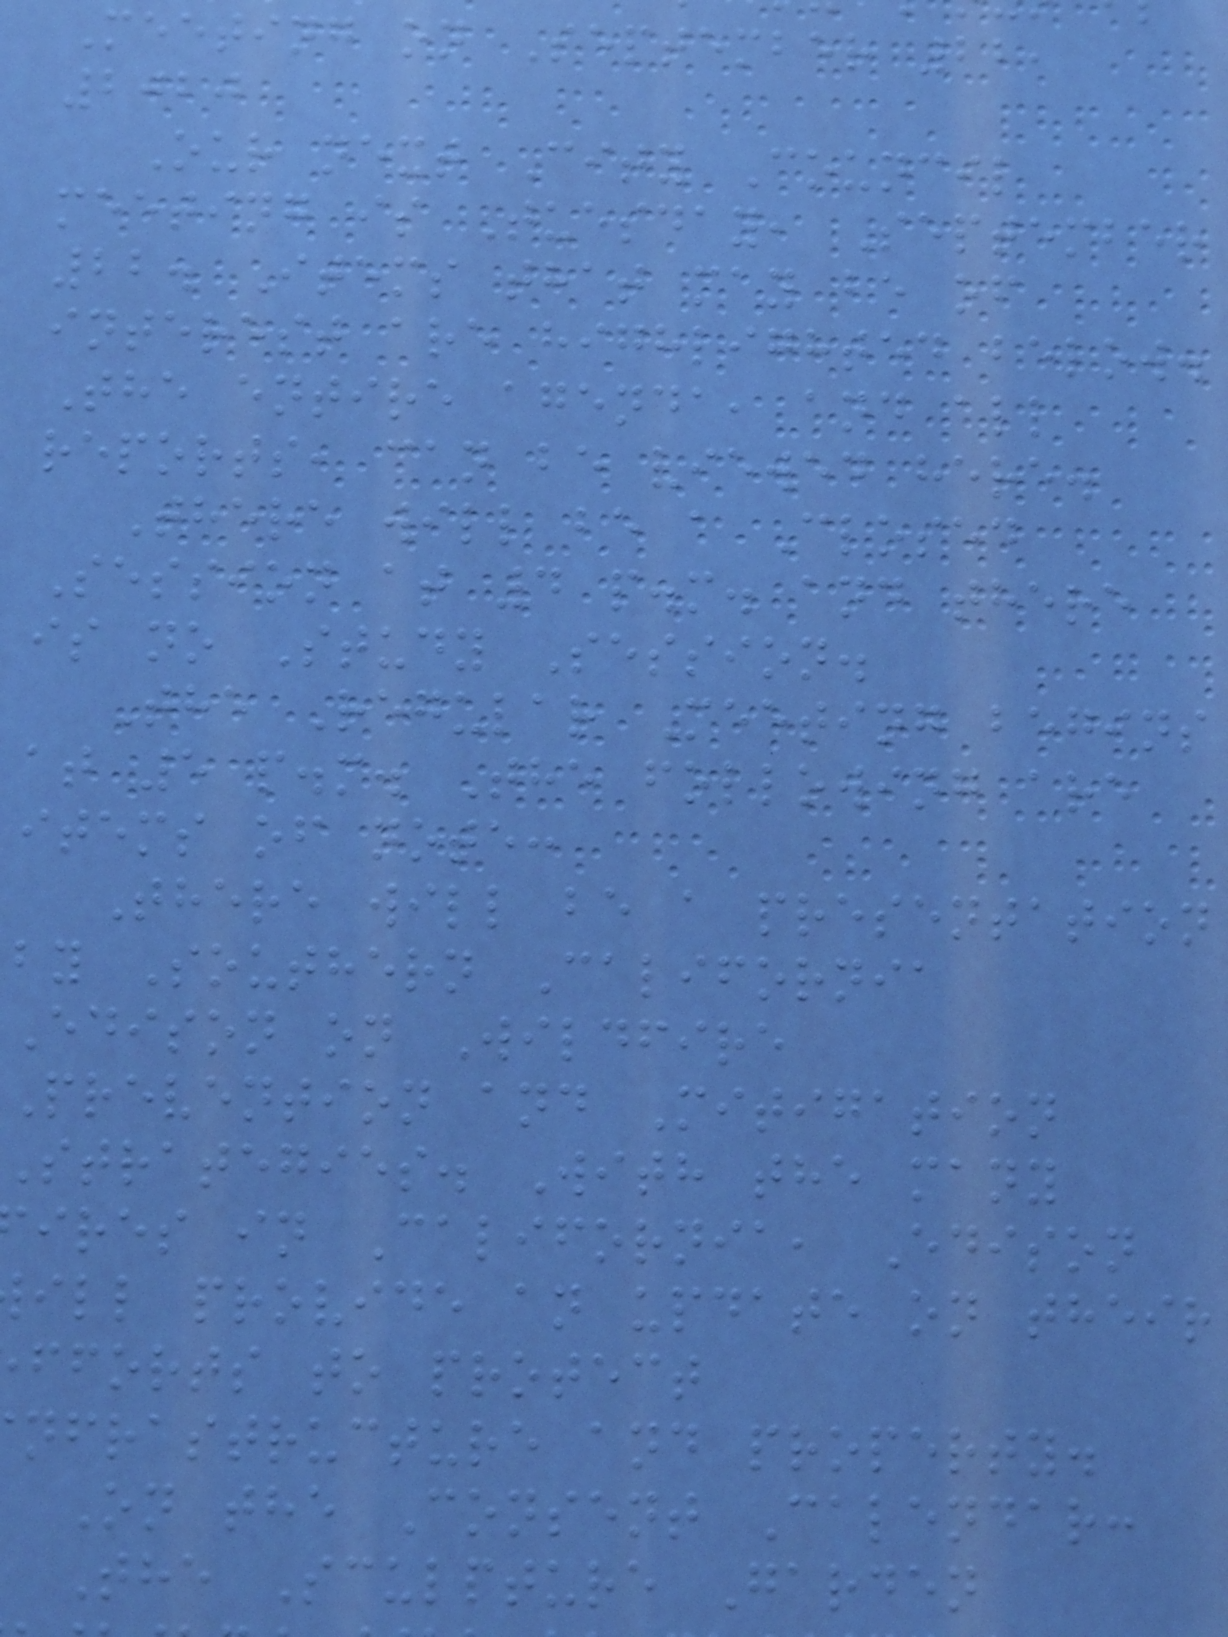Meeting on September 22,
2020
Our next City Council
meeting is Tuesday, September
22. Items that may be of
interest are highlighted below.
The entire agenda, and all
reports, can be viewed here.
There will be a Closed
Session at 4 p.m. and there
is no Study Session.
The Regular Meeting begins
at 5 p.m. The following are
items of note:
There will be a presentation
by Southern California
Edison on Wildfire
Prevention and Mitigation
strategies. With the many
ires in California, Edison
ill provide an update on their
fforts to protect
nfrastructure and property.
On the Consent Calendar:
The Sculpture Garden
